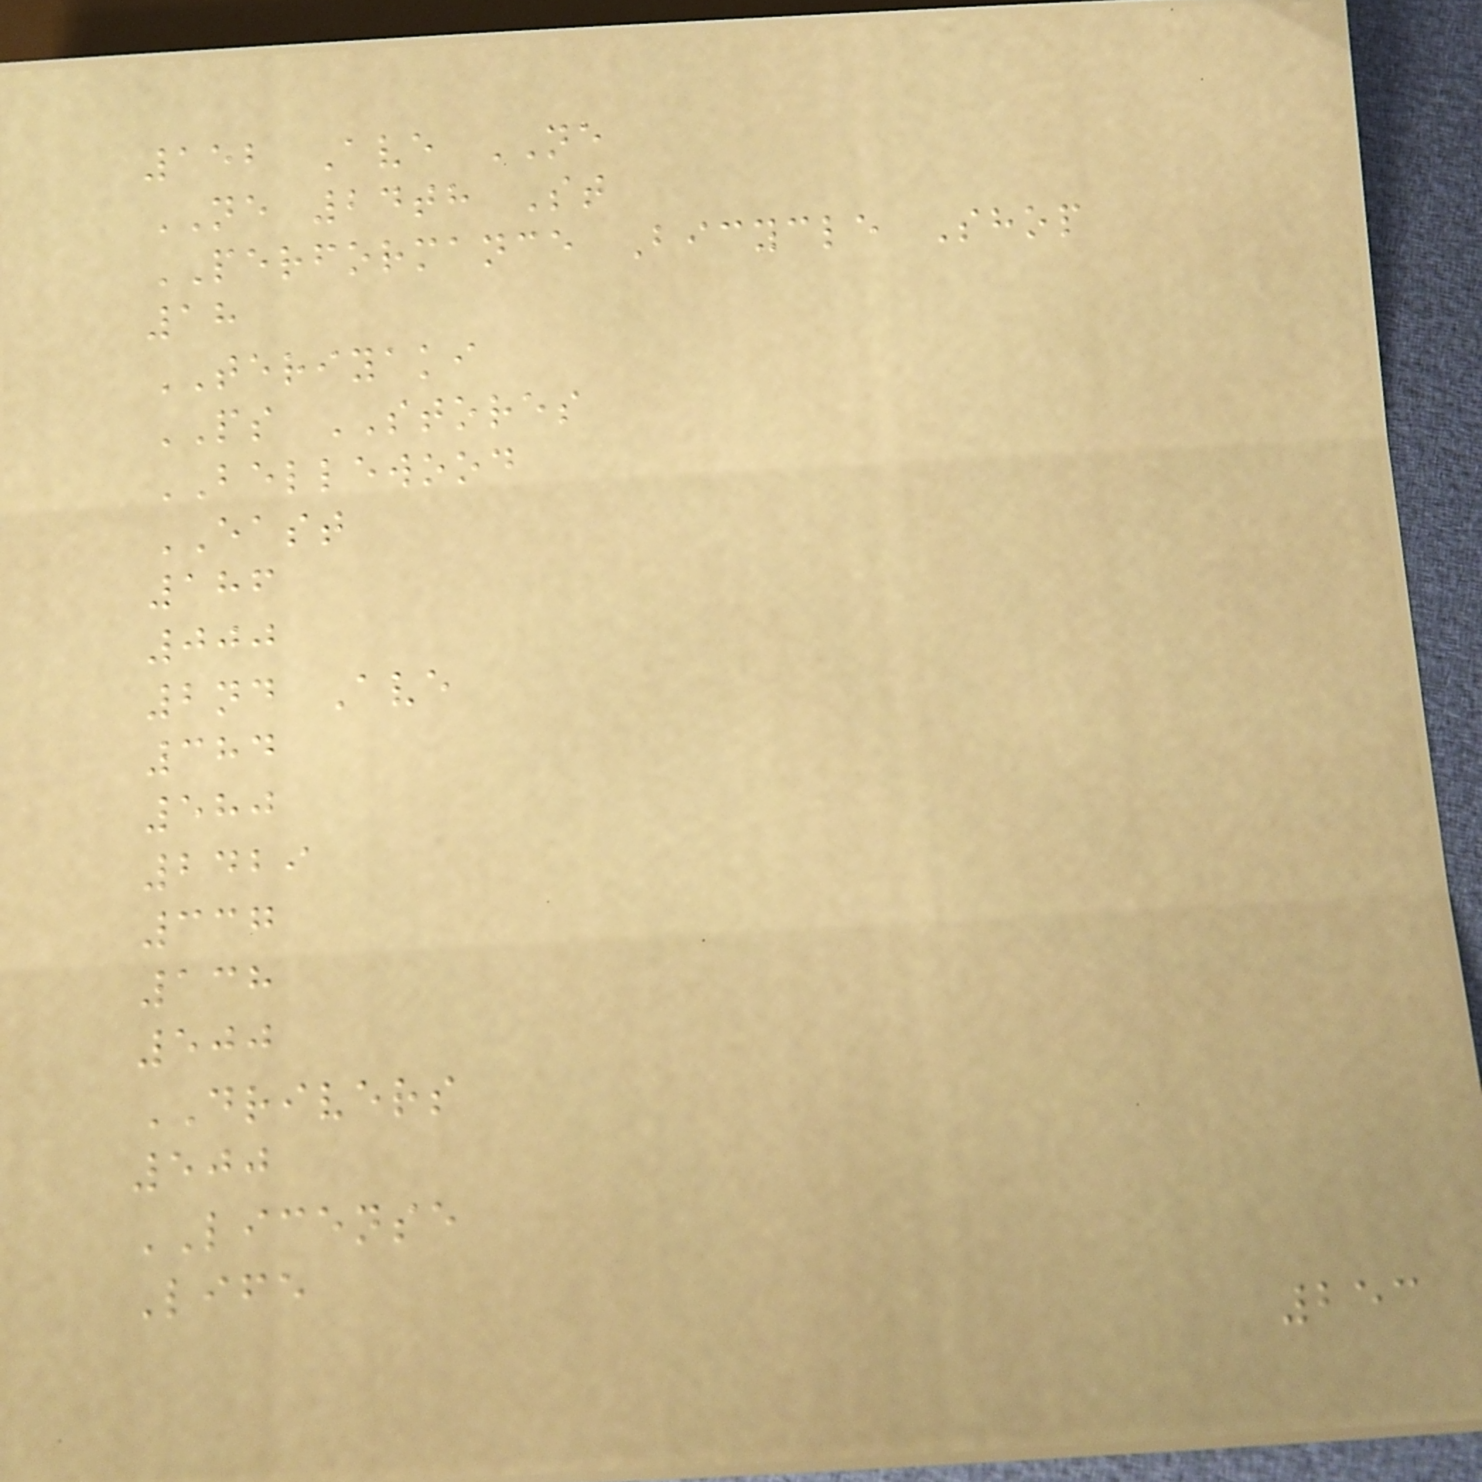152 Ave NE
NE 24th St
PERFORMANCE Bicycle Shop
18
TERIYAKI
PS STORES
BELLEWOOD
EAST
186
000
2nd Ave
384
580
2429
337
138
500
DRIVERS
500
LICENSE
Life
253
